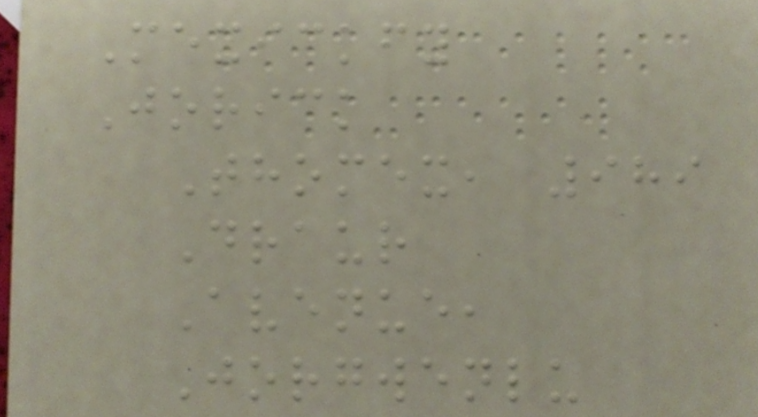Mexickfy
Jorick
Thomex, 989
Draur
Avenue,
Jorgwenlu
